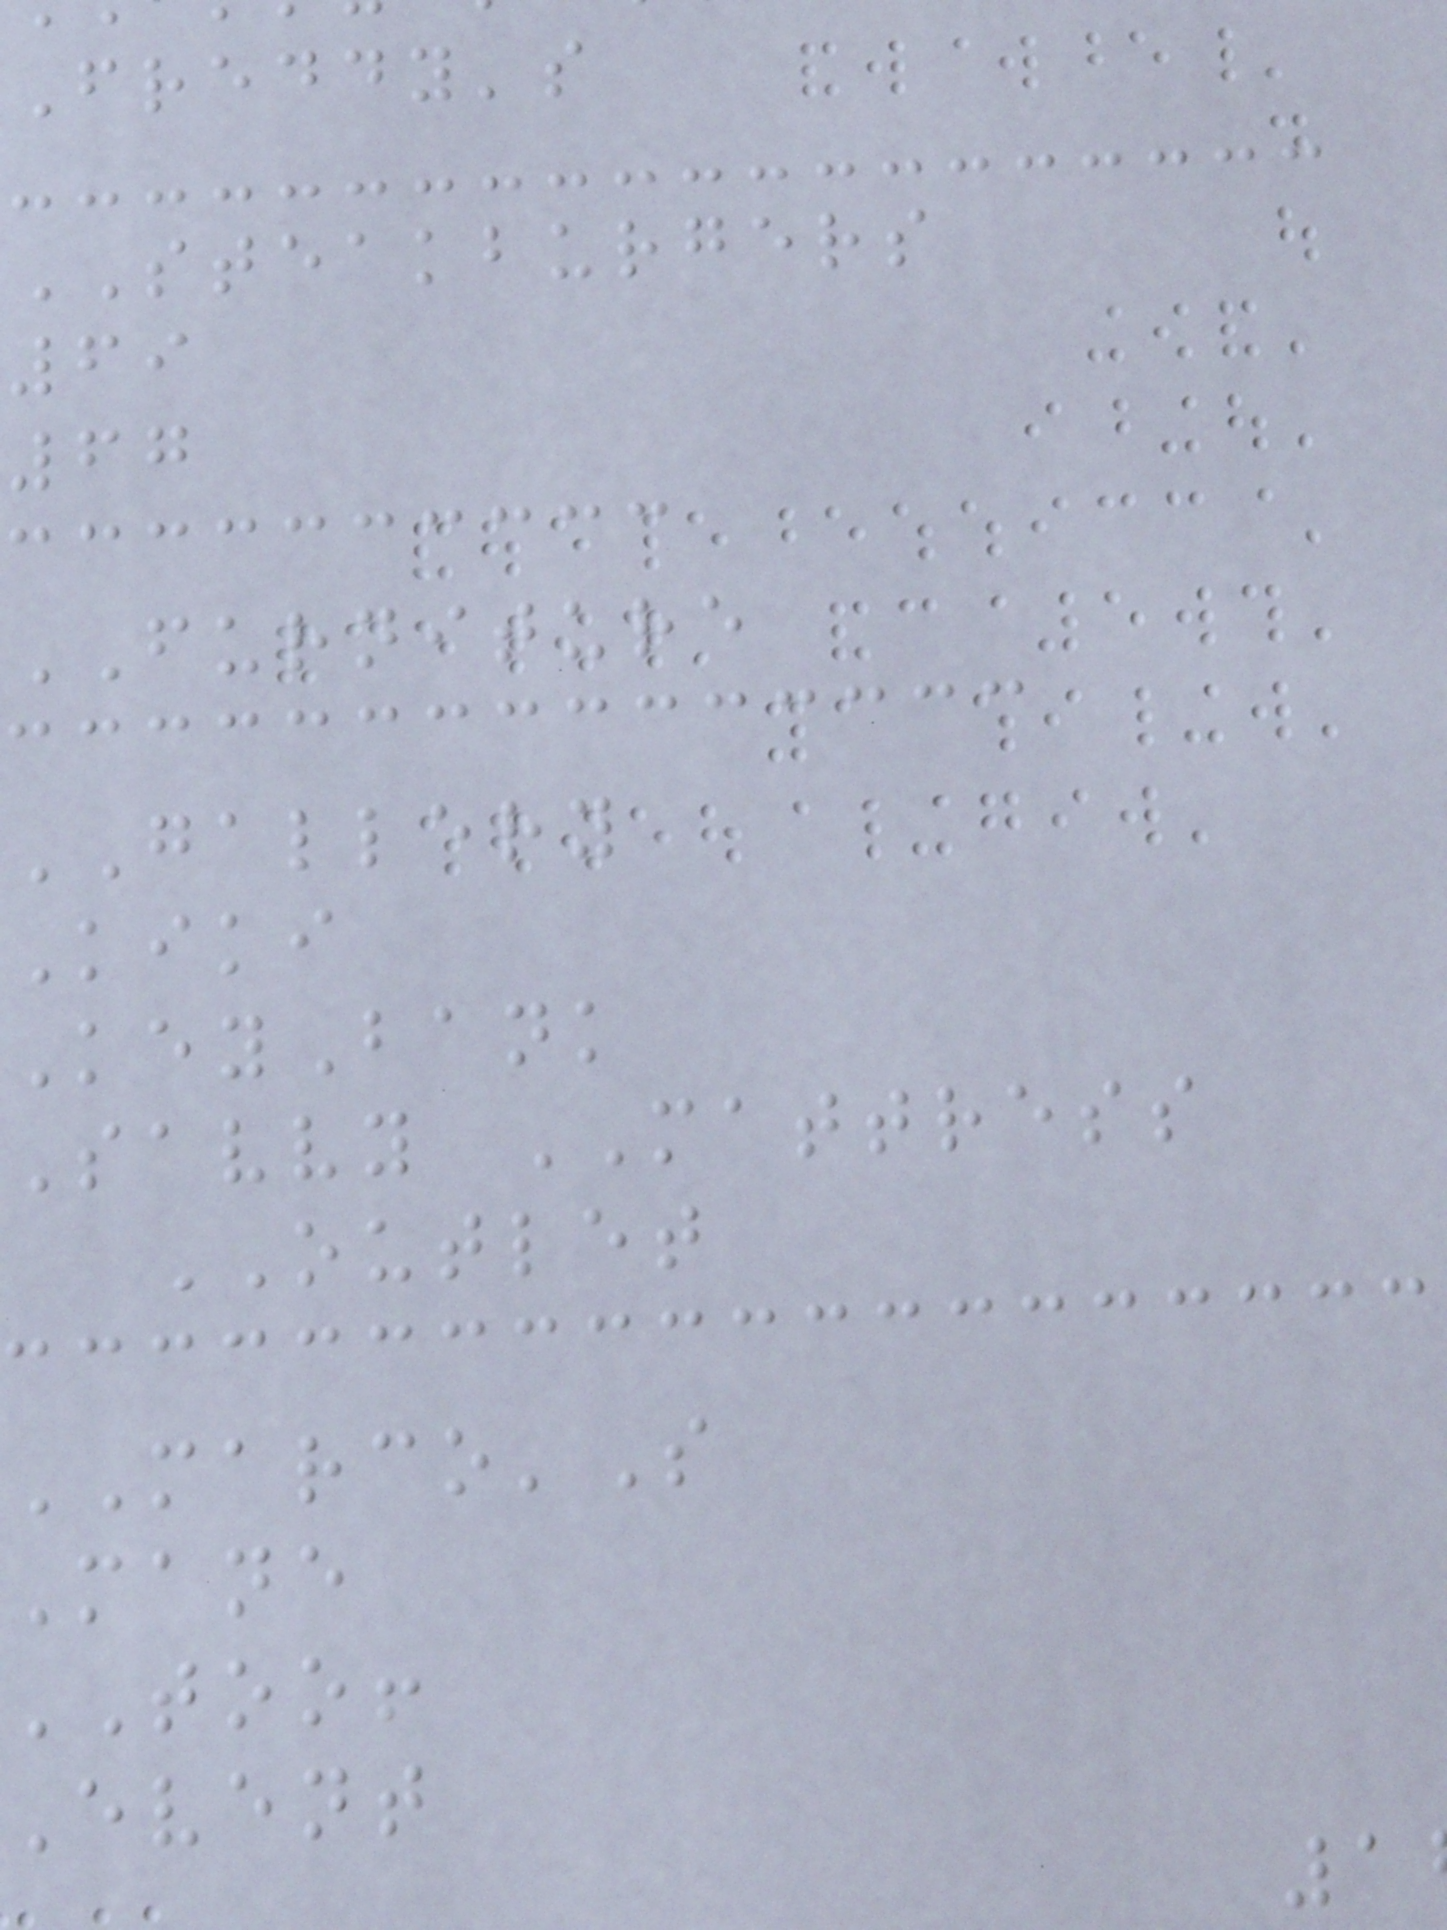Freddy's
STEAKBURGERS
69
67
FURNITURE
GALLERY
Kiki
KeyBank
Savvy MATTRESS
OUTLET
MARCO'S
Mane
TOO!
Event
